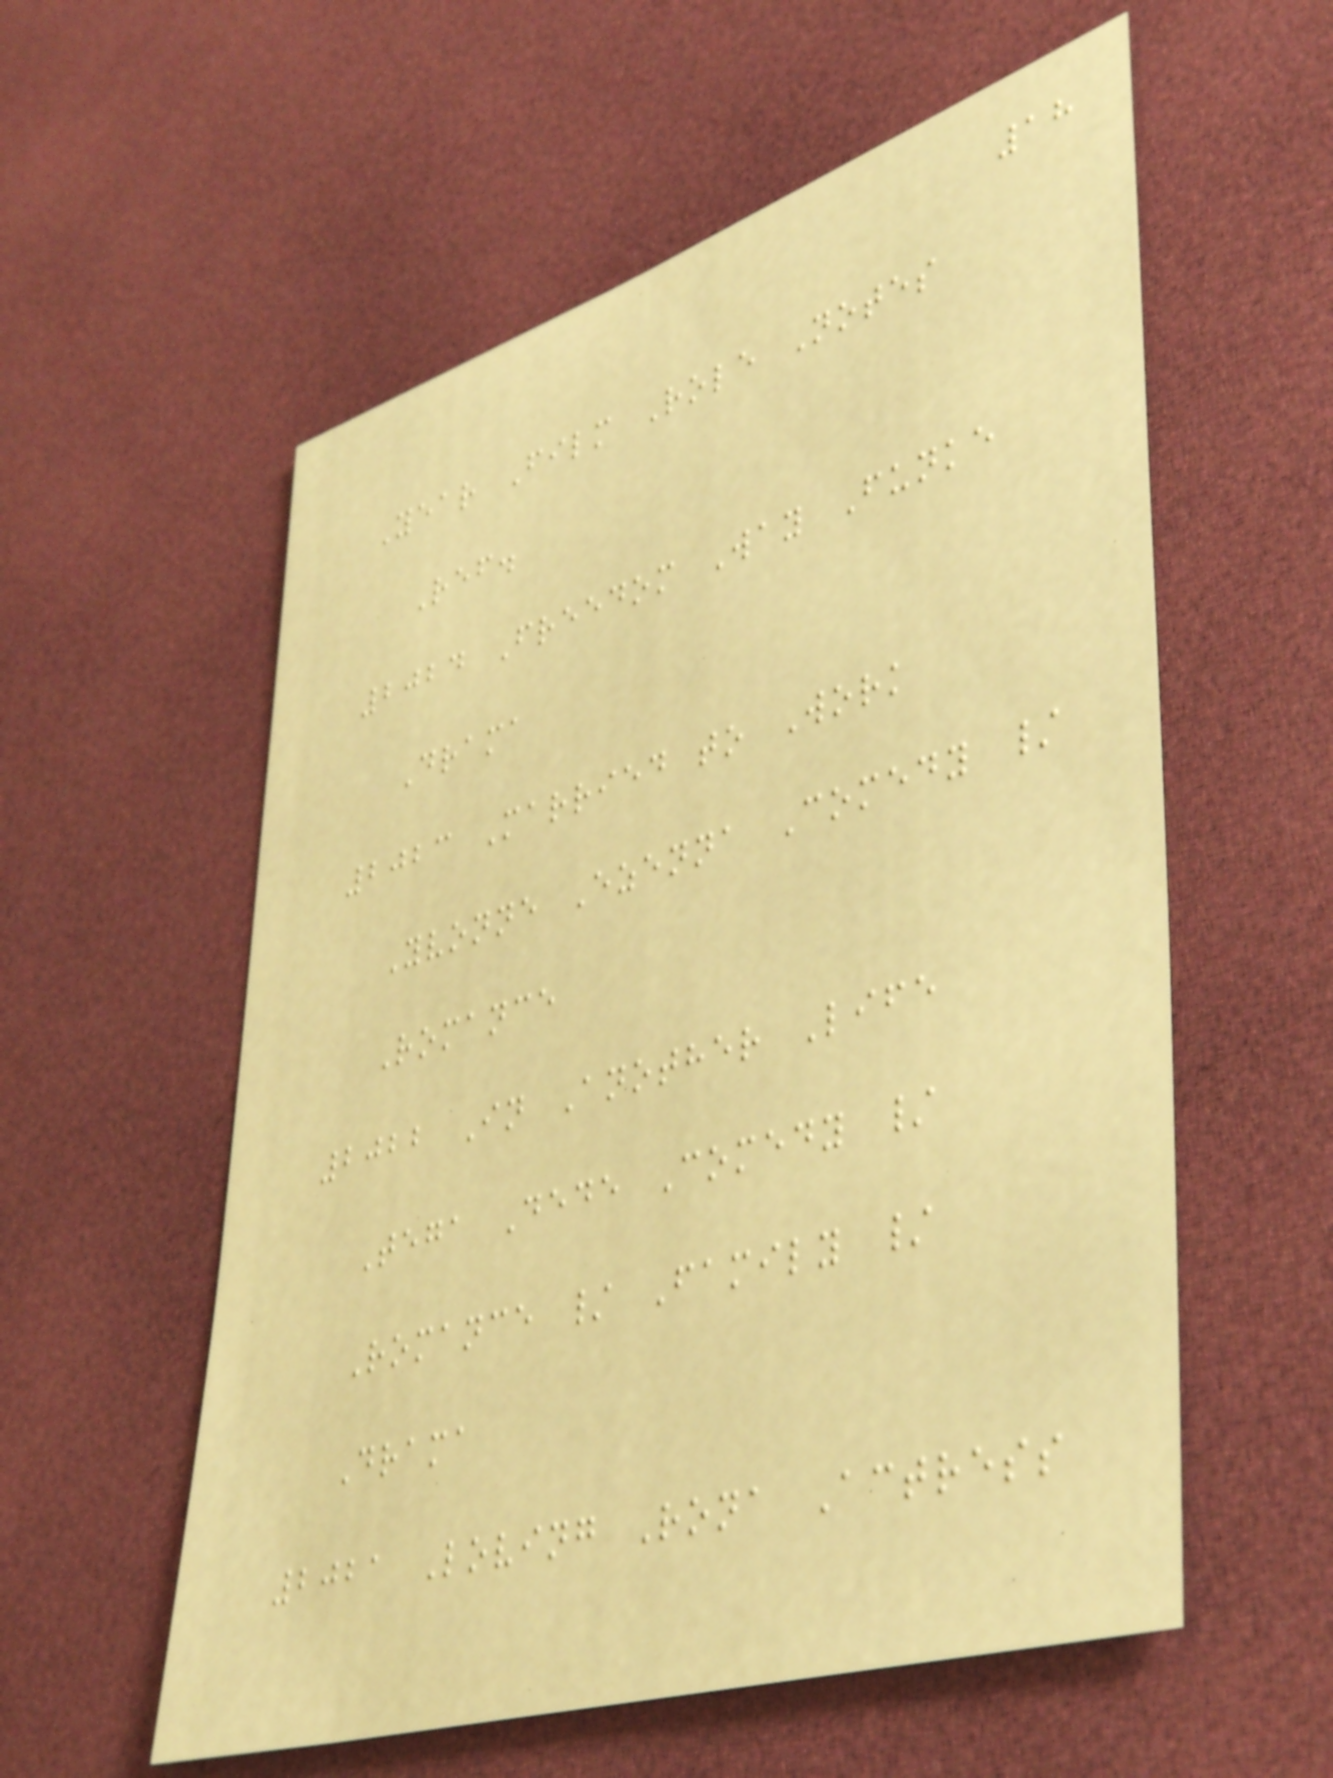18
Year Film Role Notes
Ref.
2024 Freedom Way Funke
Drama
2023 Married to Work
Yvonne Ezenna Comedy /
Romance
2022 In Another Life
Tega Dede Comedy /
Romance / Family /
Drama
2021 Loving Rona Actress
